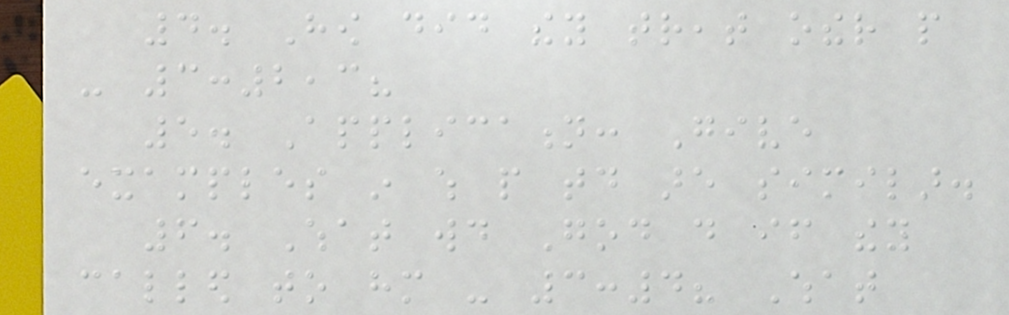4. How did they treat other people
- 3:2,3?
5. Application: Give
examples in which people today are similar.
6. What would God do if they
called to him - 3:4? What
